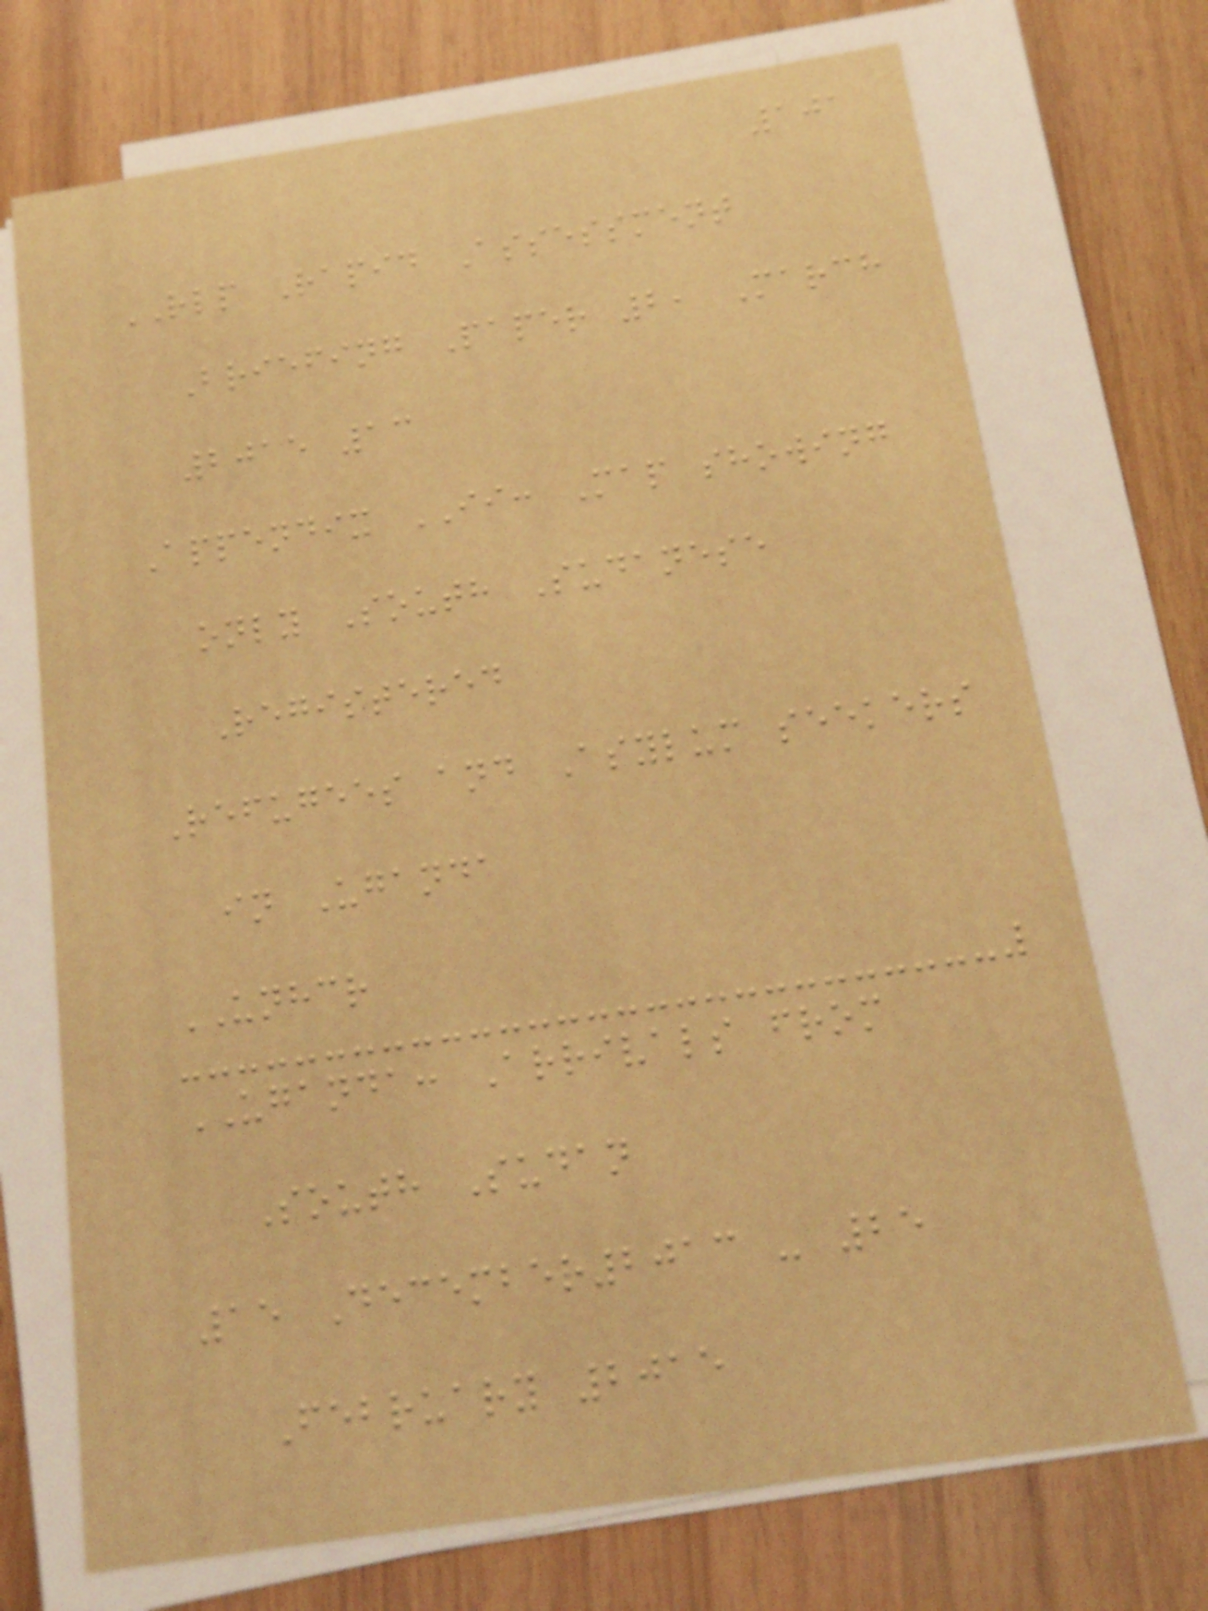101
RLP Rapid Assessment
Briefing Paper 2, March
2015 13
Appendix II: Map showing
only South Sudanese
Registered
Refugees and Asylum seekers
in Uganda
UNHCR
UGANDA: Arrivals from
South Sudan
15 December2013 - 25
February 2015
